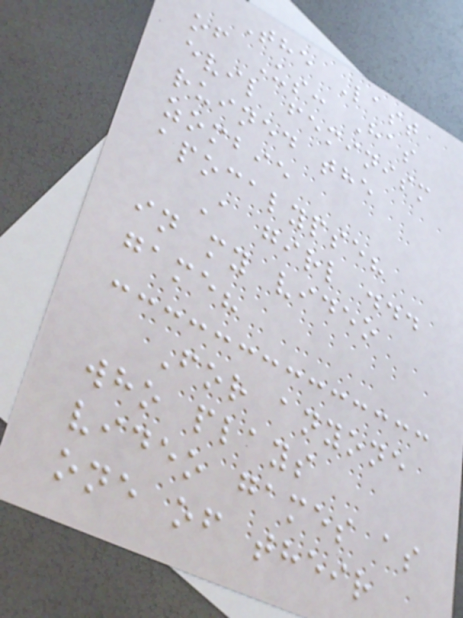The Last
of Us: Has
evil feminism
ruined the
zombie
apocalypse?
A girl ...
in my video
game?
For anyone
who plays
video games as
one of their
